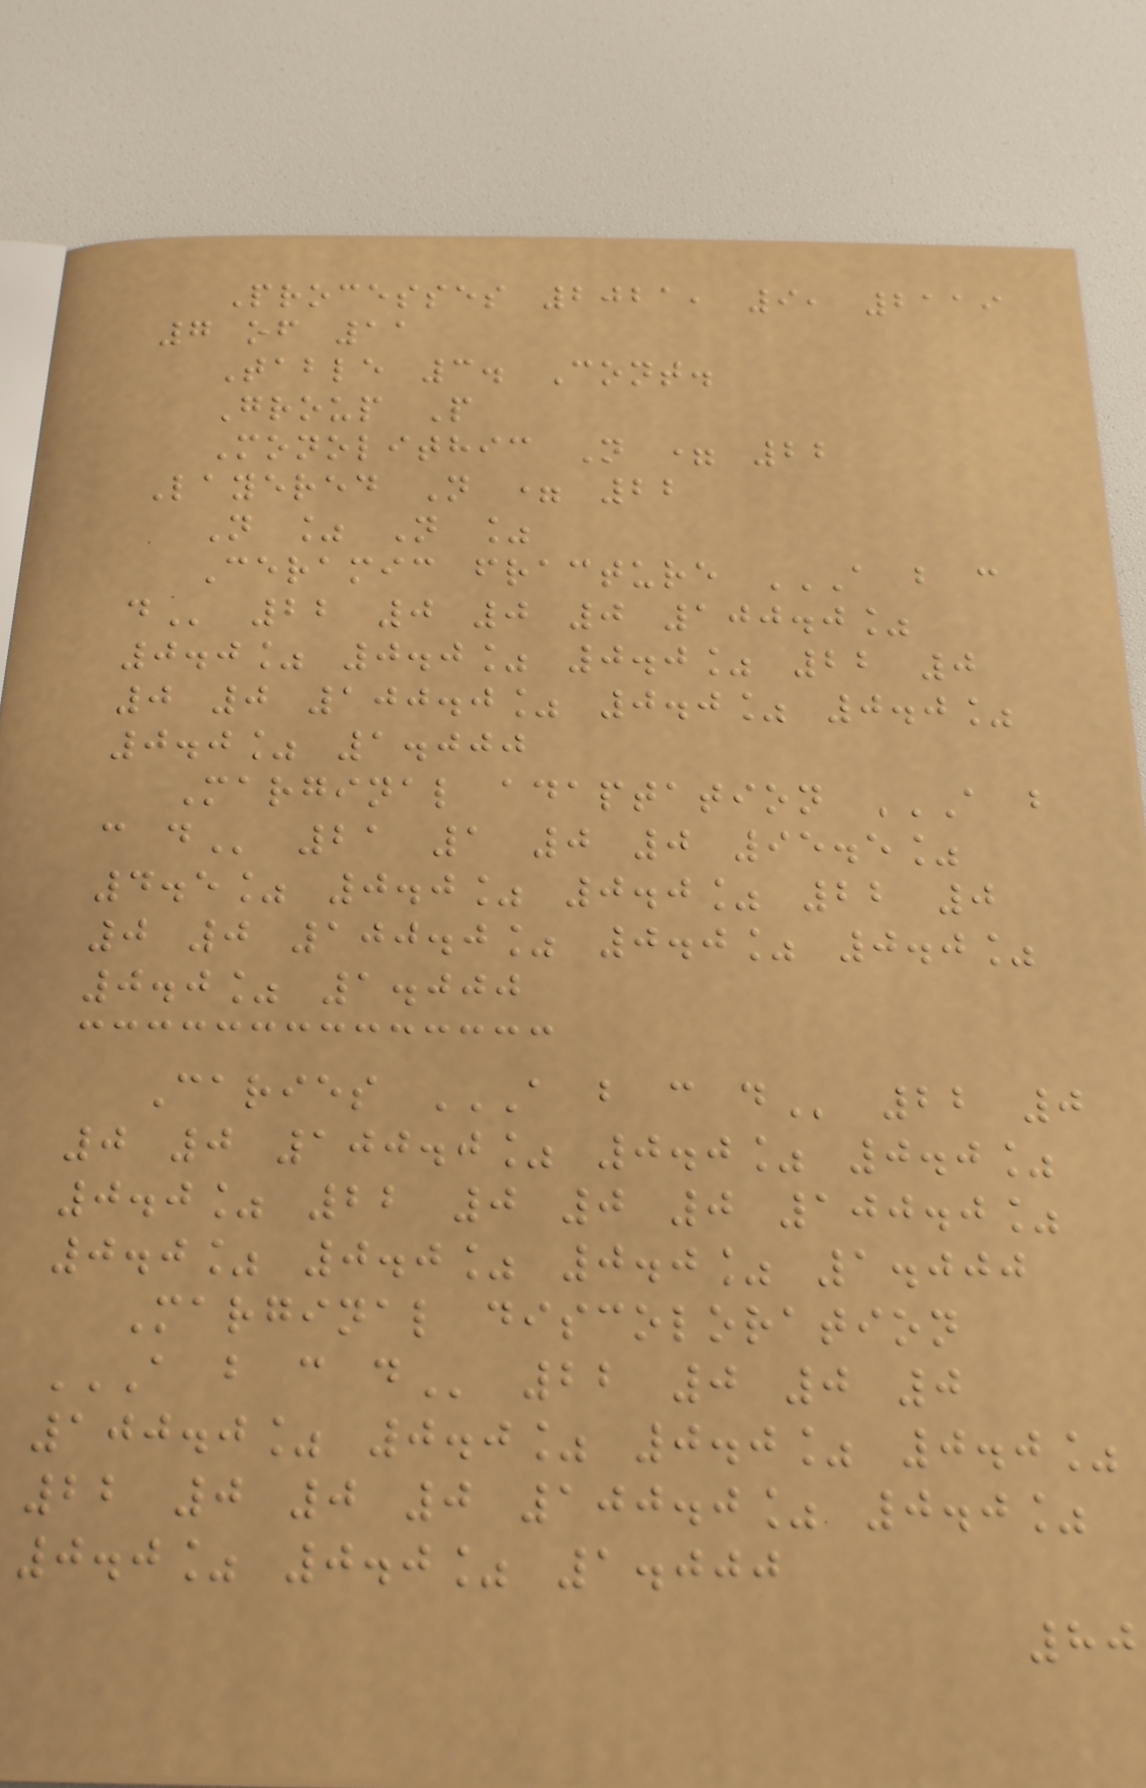Processes 2021, 9, 2119
7 of 11
Table 3. Cont.
Group P
Monolithic N = 22
Layered N = 22
N % N %
Ceramic fracture A B C
D 22 0 0 0 100.0%
0.0% 0.0% 0.0% 22 0
0 0 100.0% 0.0% 0.0%
0.0% 1.000
Marginal adaptation A B
C D 21 1 0 0 95.5%
4.5% 0.0% 0.0% 22 0
0 0 100.0% 0.0% 0.0%
0.0% 1.000
Caries A B C D 22 0
0 0 100.0% 0.0% 0.0%
0.0% 22 0 0 0 100.0%
0.0% 0.0% 0.0% 1.000
Marginal discoloration
A B C D 22 0 0 0
100.0% 0.0% 0.0% 0.0%
22 0 0 0 100.0% 0.0%
0.0% 0.0% 1.000
80
